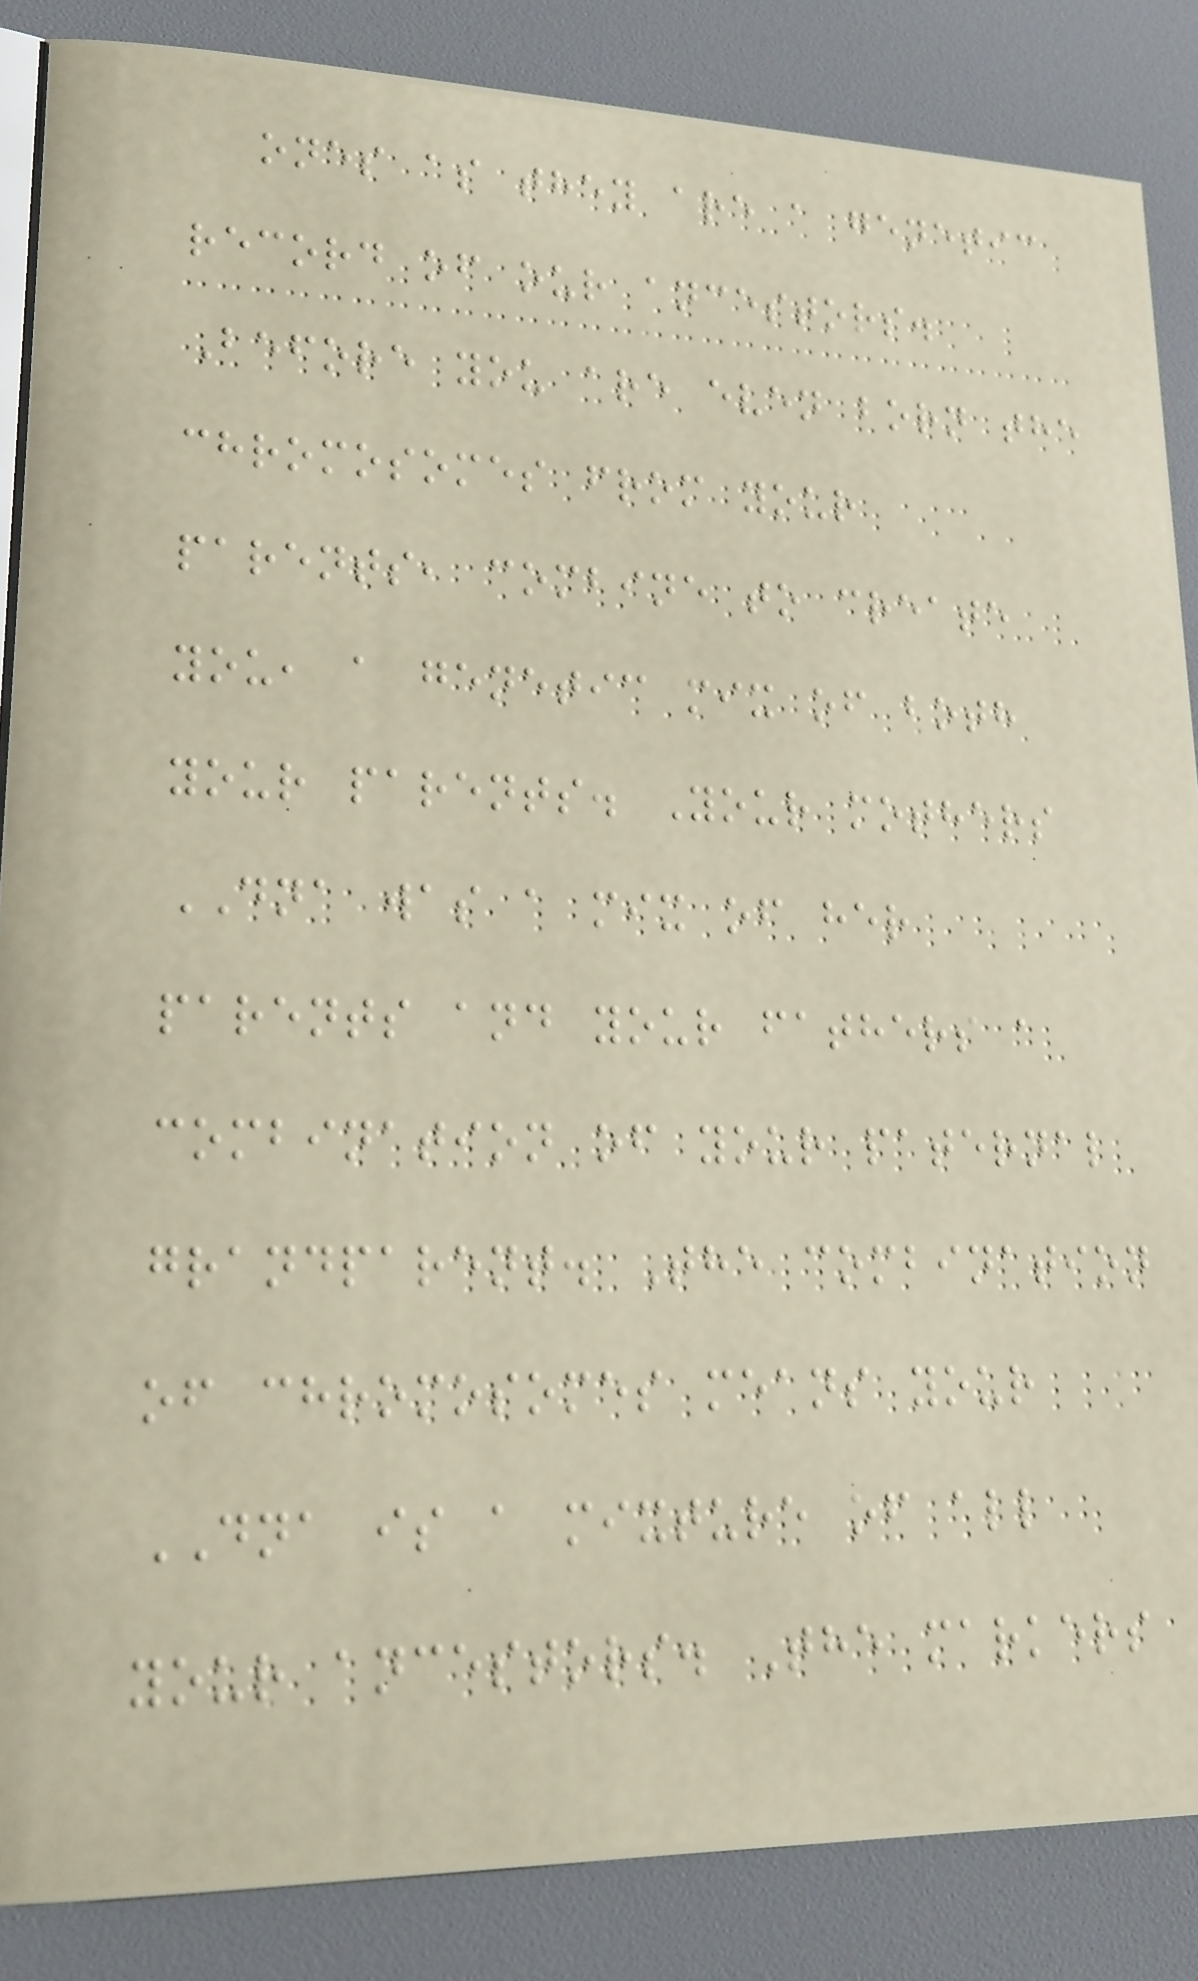ones as they are a genetic
record of our ancestors.
Before you are even born the
chromosomes from your
parents, combine to create
you, a genetic mix of both
your parents. Your mothers
DNA was a mix of her
parents and your fathers a
combination of your paternal
grandparent. The combination
of chromosomes means your
DNA is a mixture of all
your ancestors. The markers
